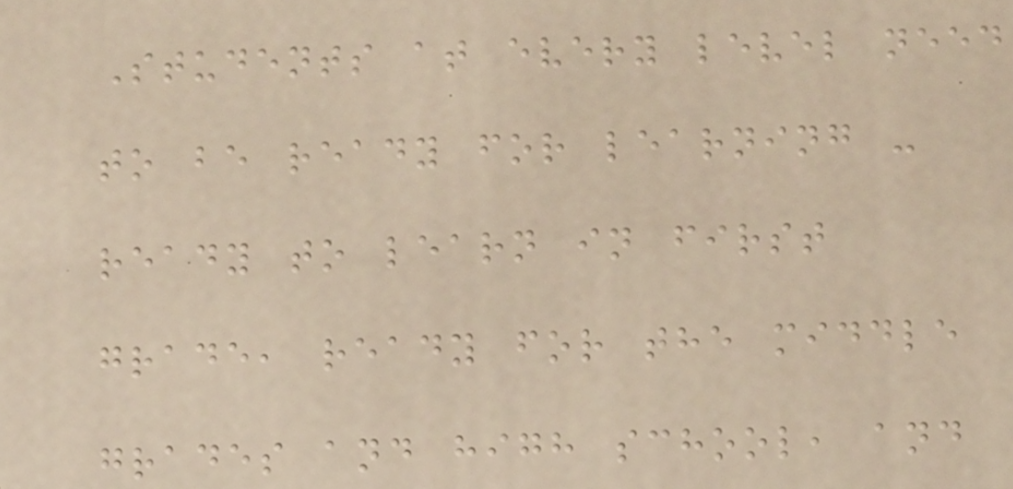Students at every level need
to be ready for learning -
ready to learn in first
grade, ready for the middle
grades and high school, and
